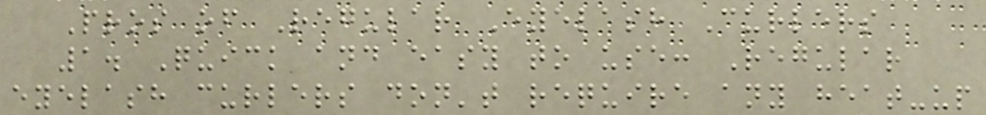Pros of Regular Eyelash Curlers
1. Quick and easy to use: Regular
eyelash curlers don't require any heat-up
